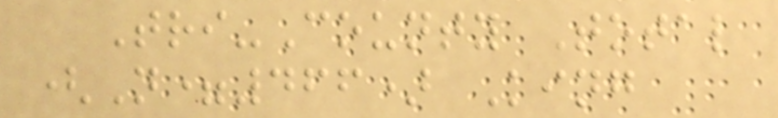Tri-County Total
(N=466) King
